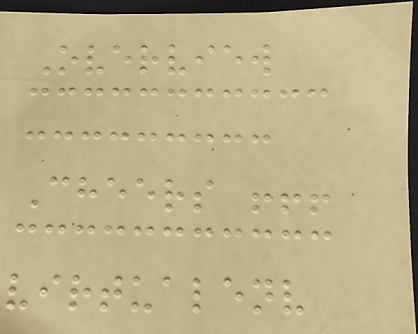Overview
Cheers !!!
virtualenv
